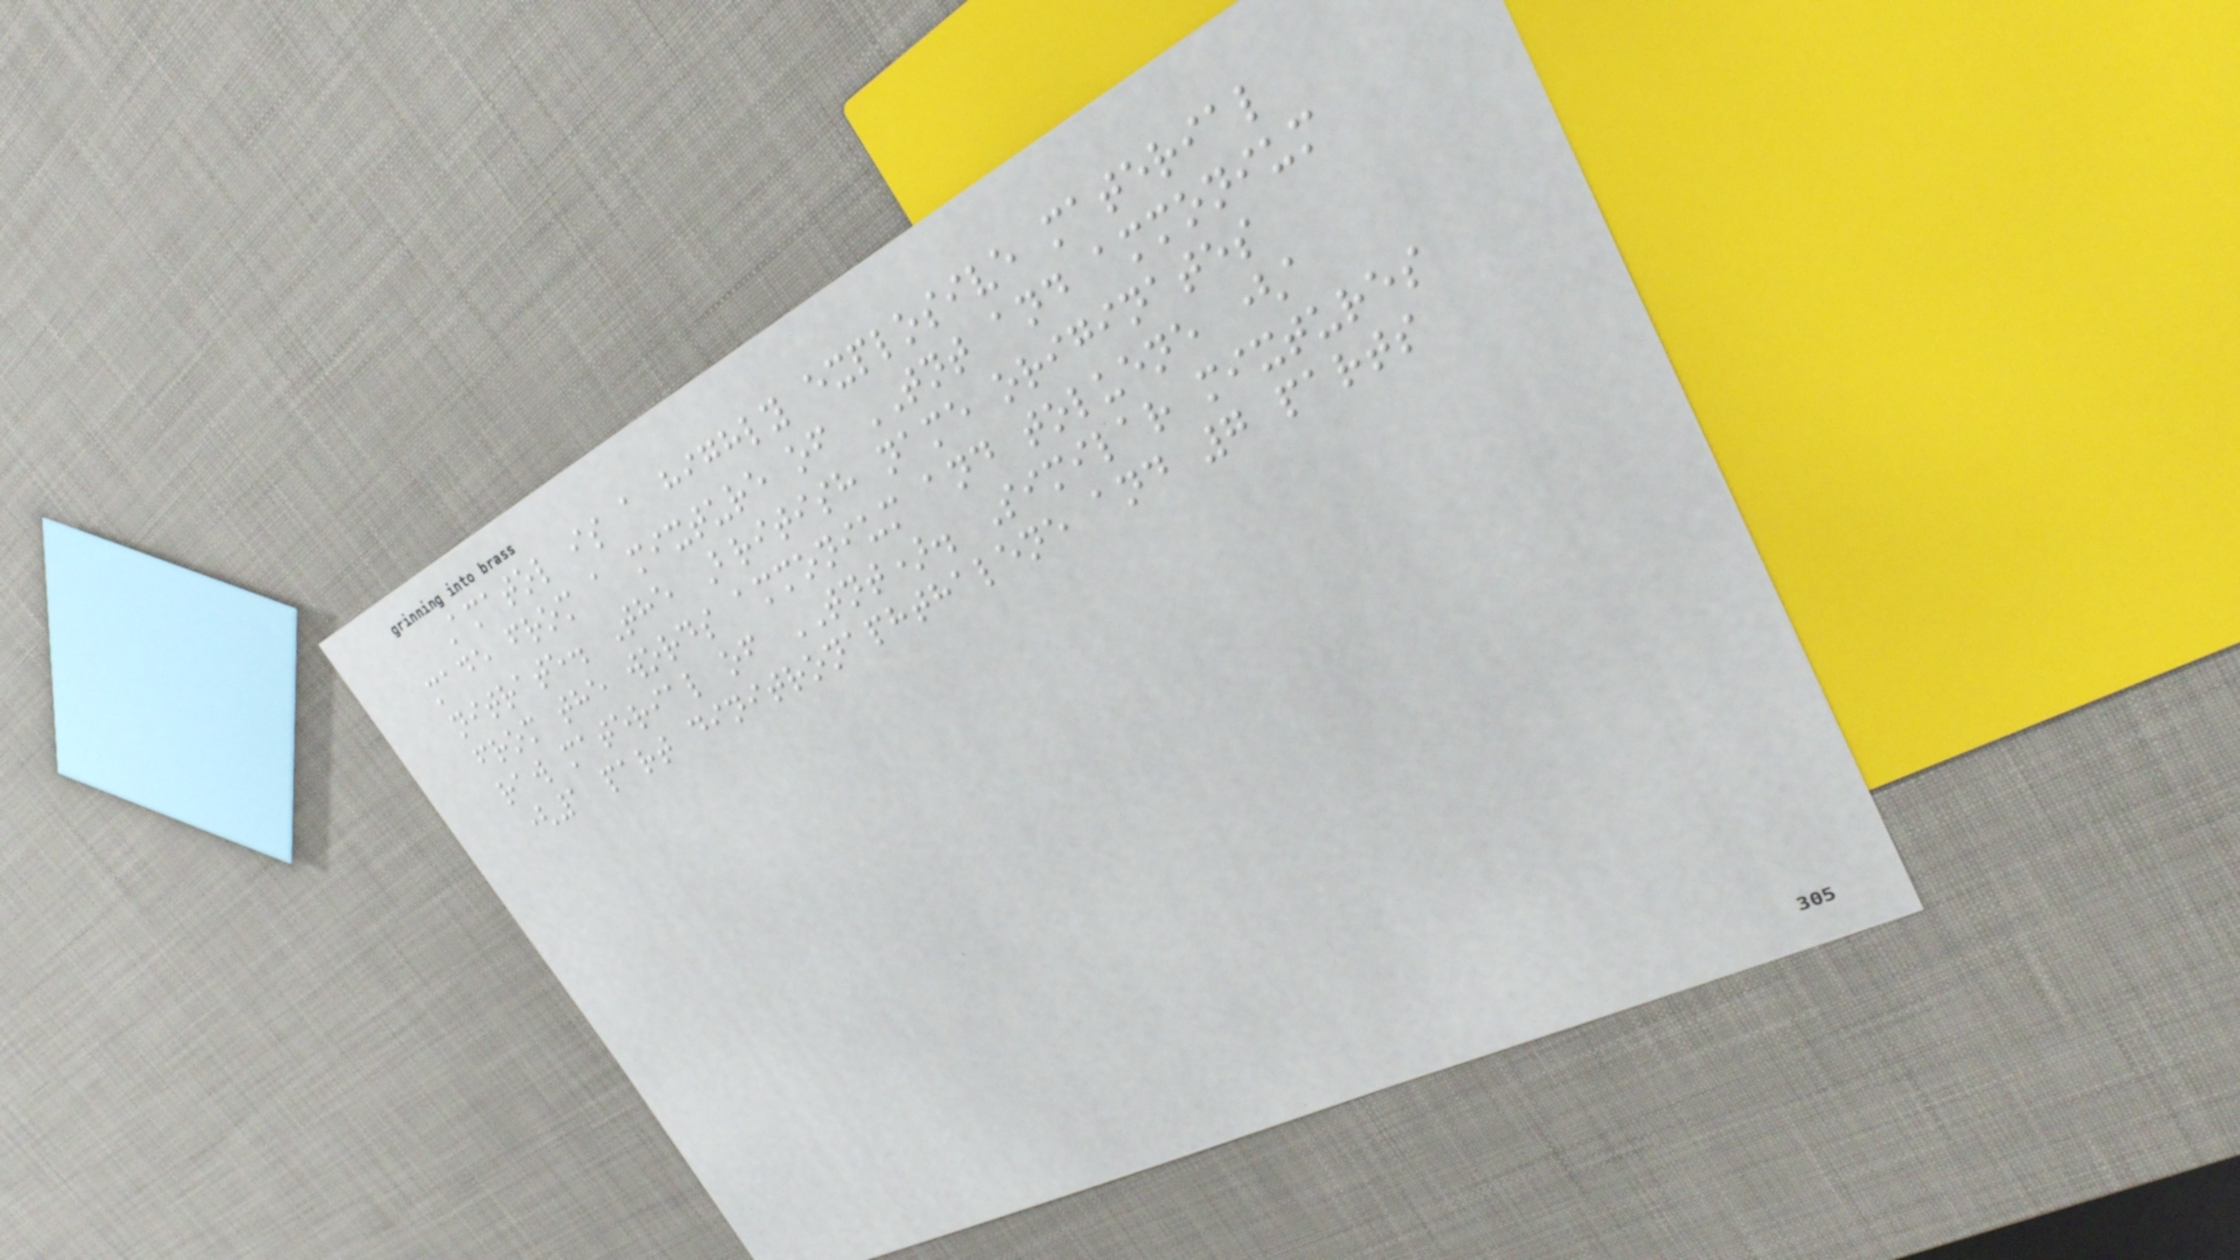Amatol is a highly explosive material
made from a mixture of TNT and ammonium
nitrate. The British name originates
from the words ammonium and toluene (a
raw material of TNT). Similar mixtures
(1 part dinitronaphthalene and 7 parts
